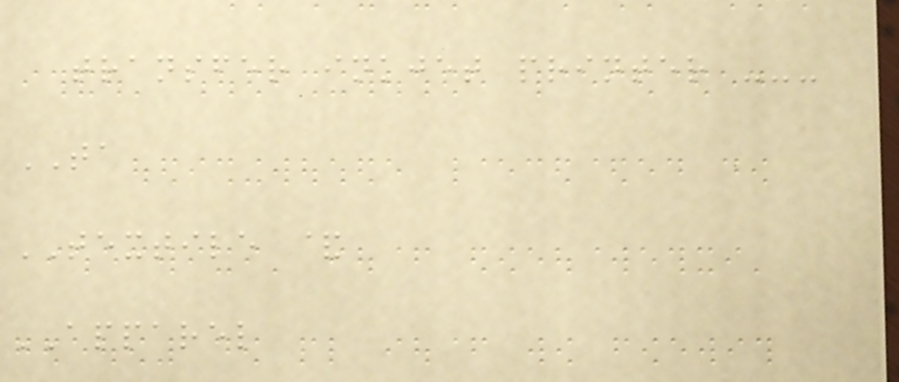transfer inkjet printer ---
TA
TEXTILE &
APPAREL
